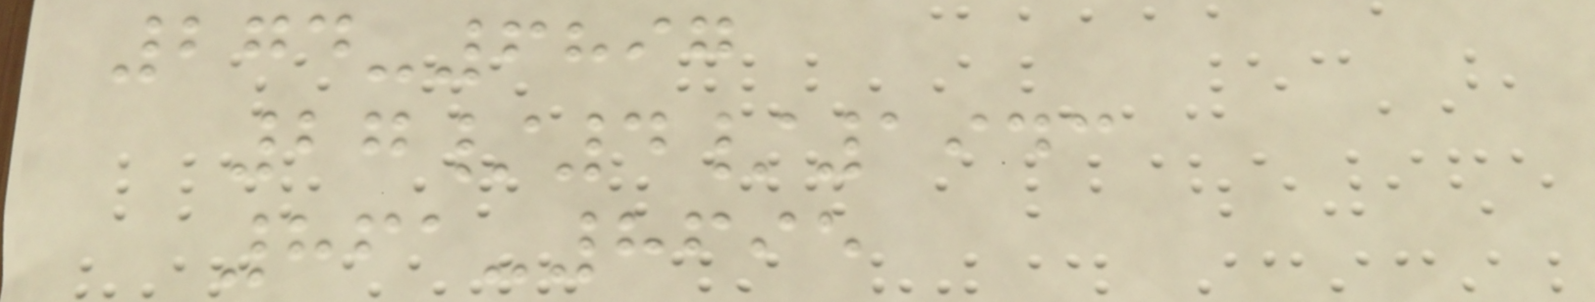274-6897
27/4/1943
861-8695
